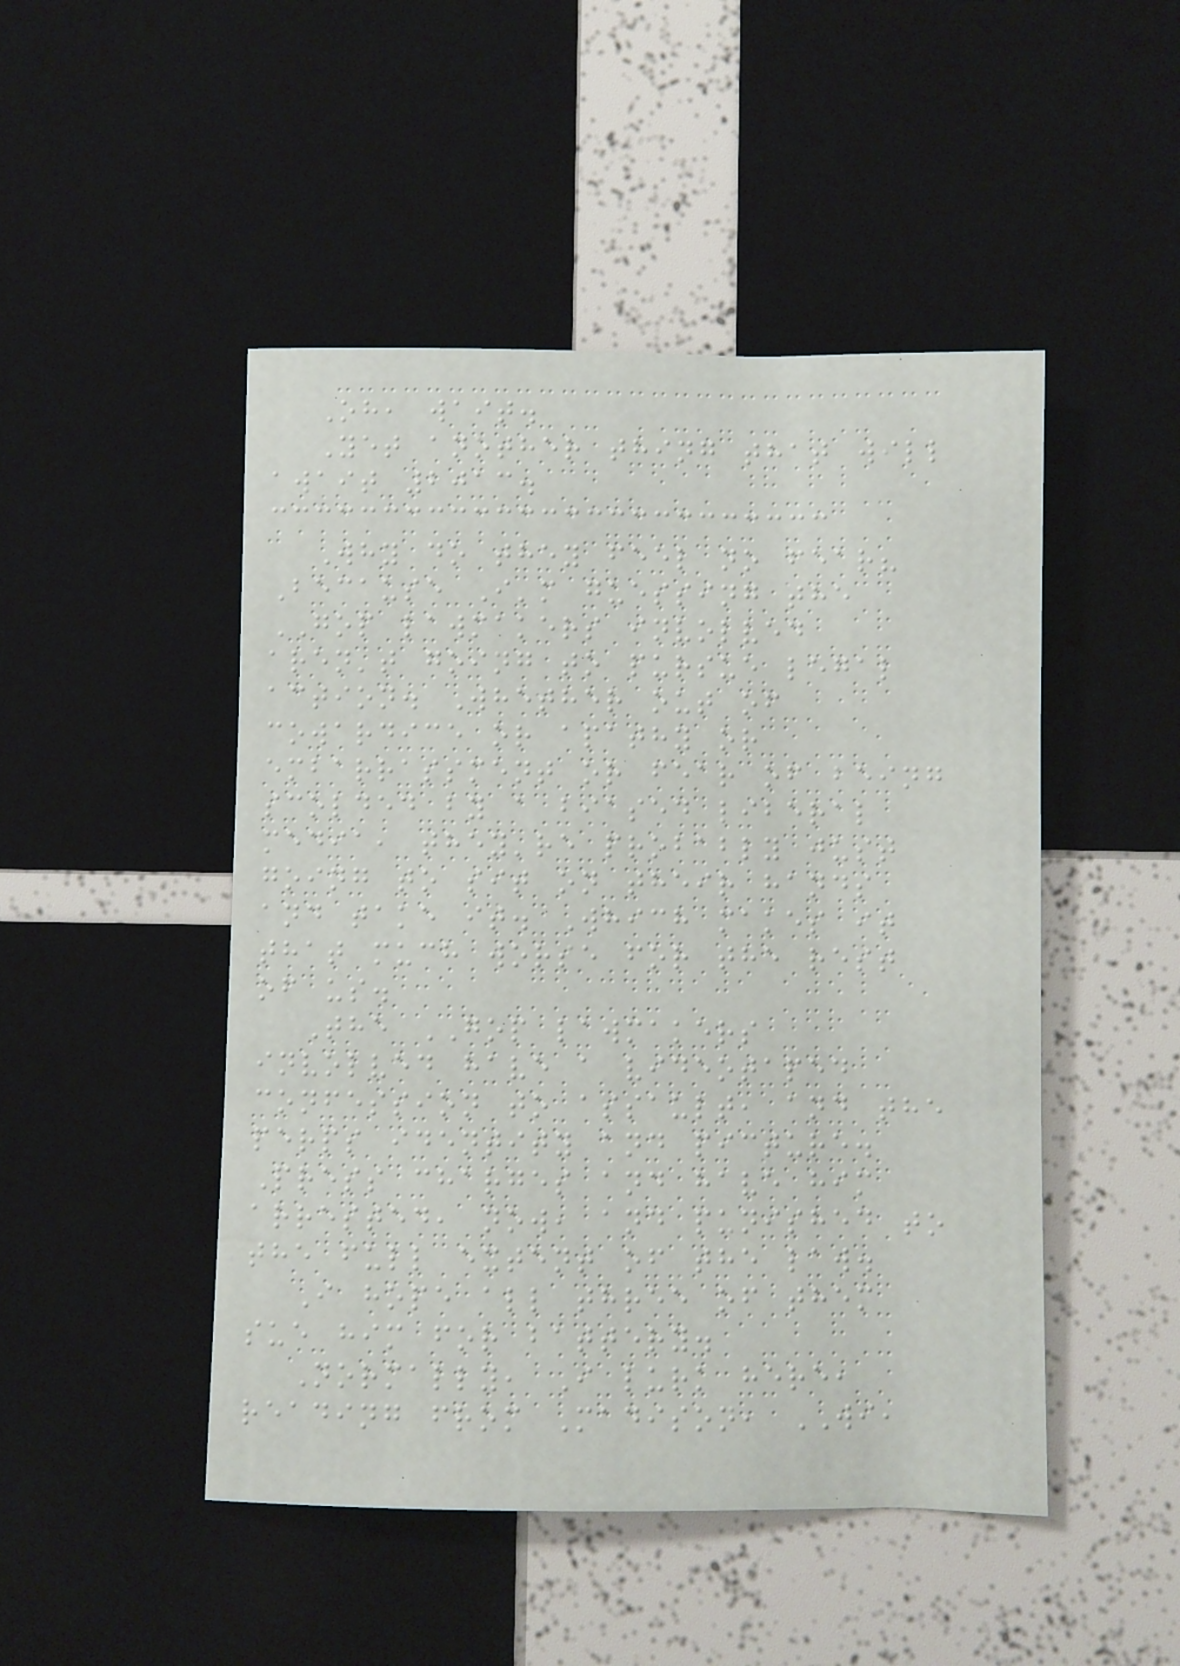Oh, wait.
Yet another thing that will
await 2013.
Why do they feel no fear?
Because I'm guessing the
GOP lawmakers involved
aren't going to pursue legal
action. Whether out of
cowardice or apathy or
embarrassment or fear of being
scolded by a biased liberal
media, they're probably just
going to sit on their hands
and take it. Which makes it
that much worse for the rest
of us.
The GOP lawmakers
involved have a videotaped
confession to assault, and the
perps identity and picture.
Press charges and have him
arrested, now, and punished to
the full extent of the law.
I hope all three of them
sue him for battery.
Normally, I lurk here,
reading from Madison, WI,
